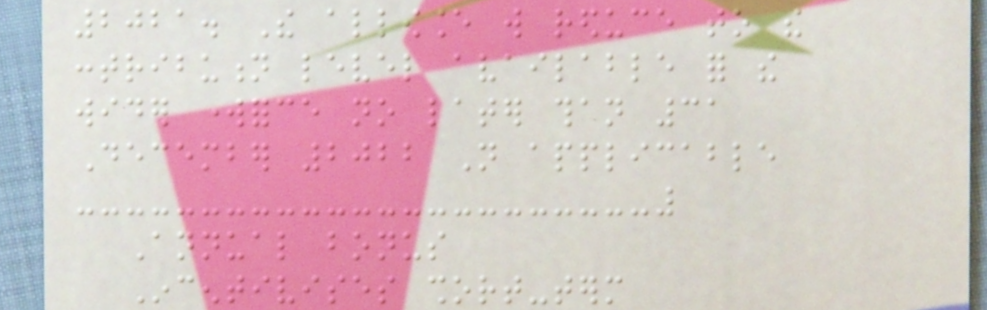2021. The allowance will reduce to the
contribution level available for the
wider workforce no later than 31
December 2022 Not applicable
Annual bonus
Incentivises short-term
